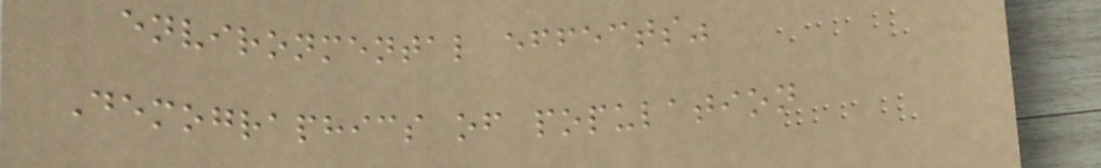environmental effects"
Demographics of population
